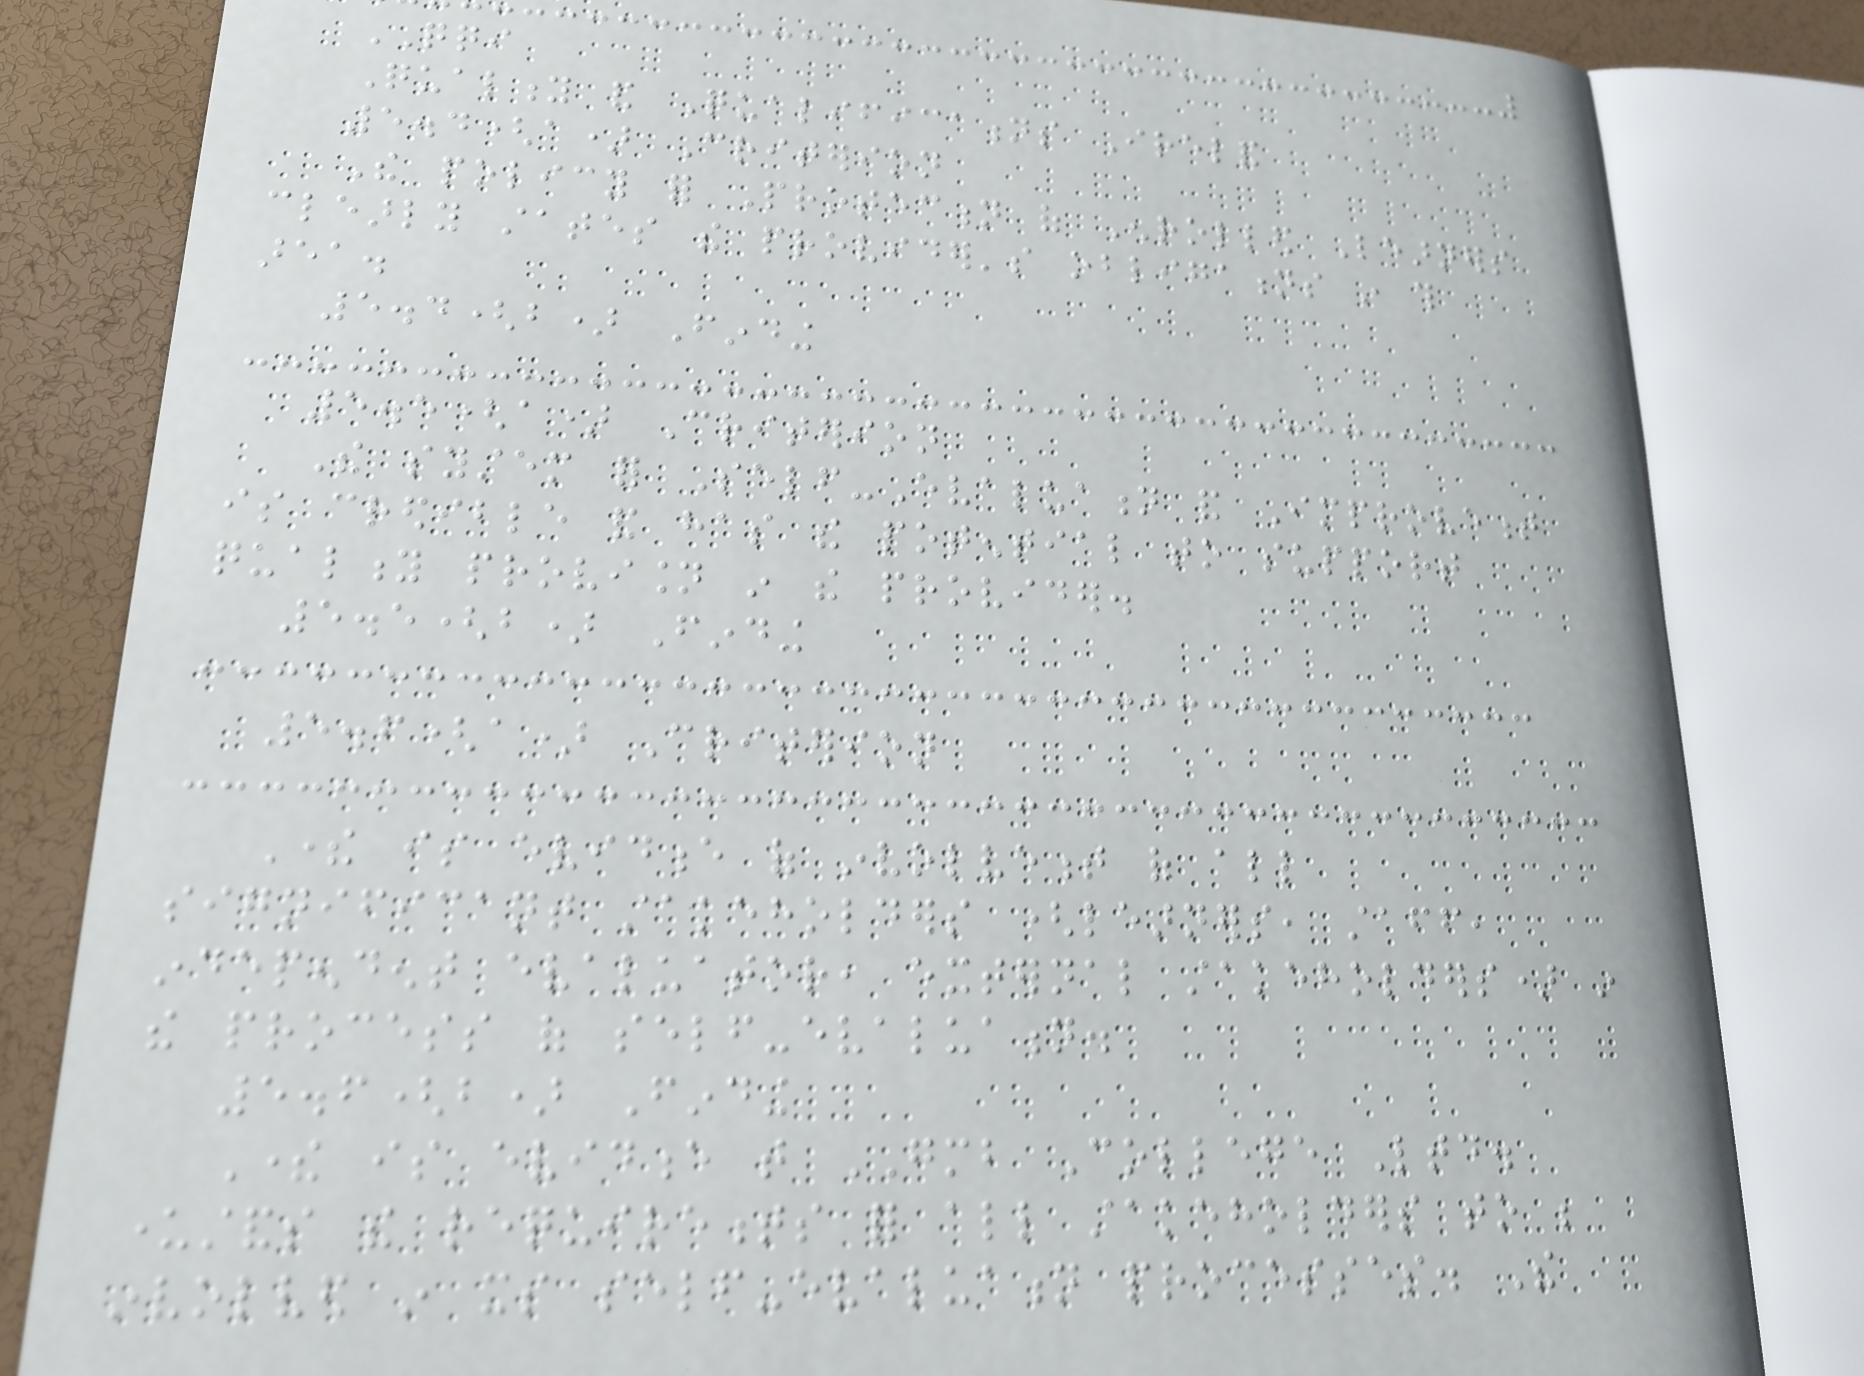QQI
Quality and Qualifications Ireland
5.4(a) Criterion
The policy for Protection of Enrolled Learners
clearly states the provider's obligations in this
area.
5.4(b) Finding
5.5(a) Criterion
The system for Self-Evaluation and Improvement
is credible and has the potential to support
quality provision in the provider.
5.5(b) Finding
5.6(a) Criterion
There is evidence of involvement of all
significant stakeholders (learners, staff,
independent evaluator, external stakeholders) in
the process of self-evaluation.
5.6(b) Finding
There is evidence that GMB College Ltd.
understands the requirements for all stakeholders to be
involved in its self-evaluation processes. The
